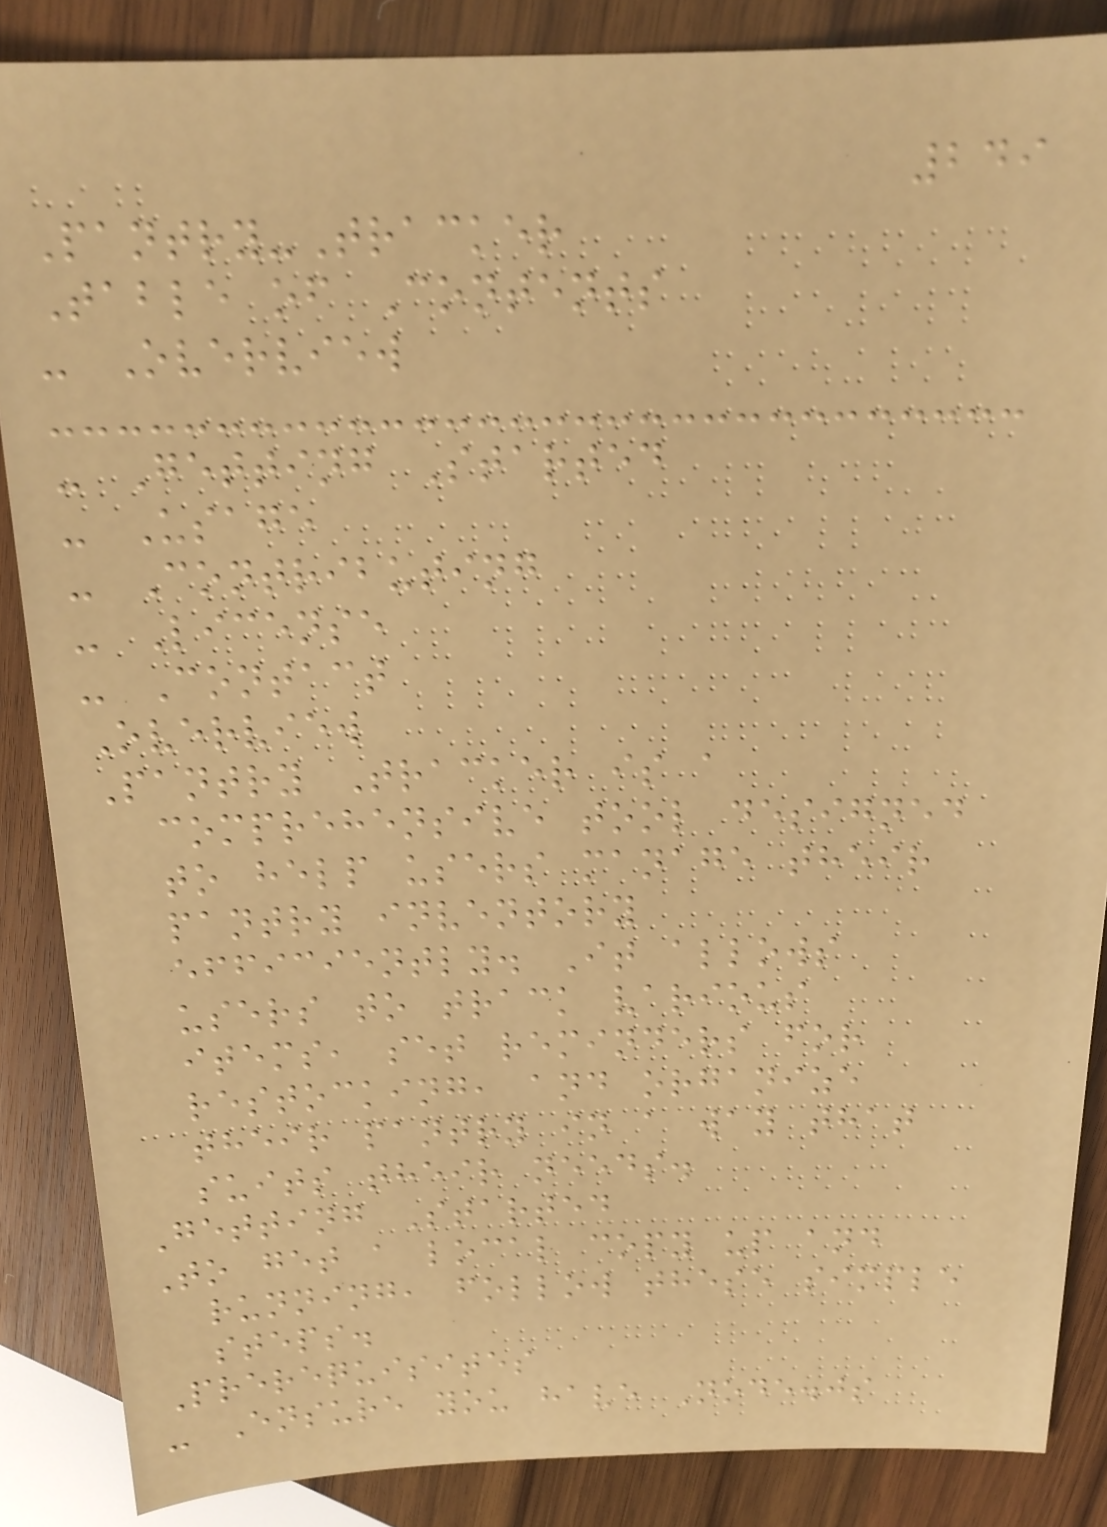249
Pantry-Tracker
Table of Contents
- Overview
- Getting Started
- Usage
- Contributing
- License
- Contact
Overview
Pantry Tracker is a
comprehensive tool designed
to help users manage their
pantry inventory
efficiently. It allows
users to track various
items, set reminders for
restocking, and organize
their pantry in a way that
suits their needs.
Getting Started
To get a local copy up and
running, follow these simple
steps.
Prerequisites
- Ensure you have Node.js
